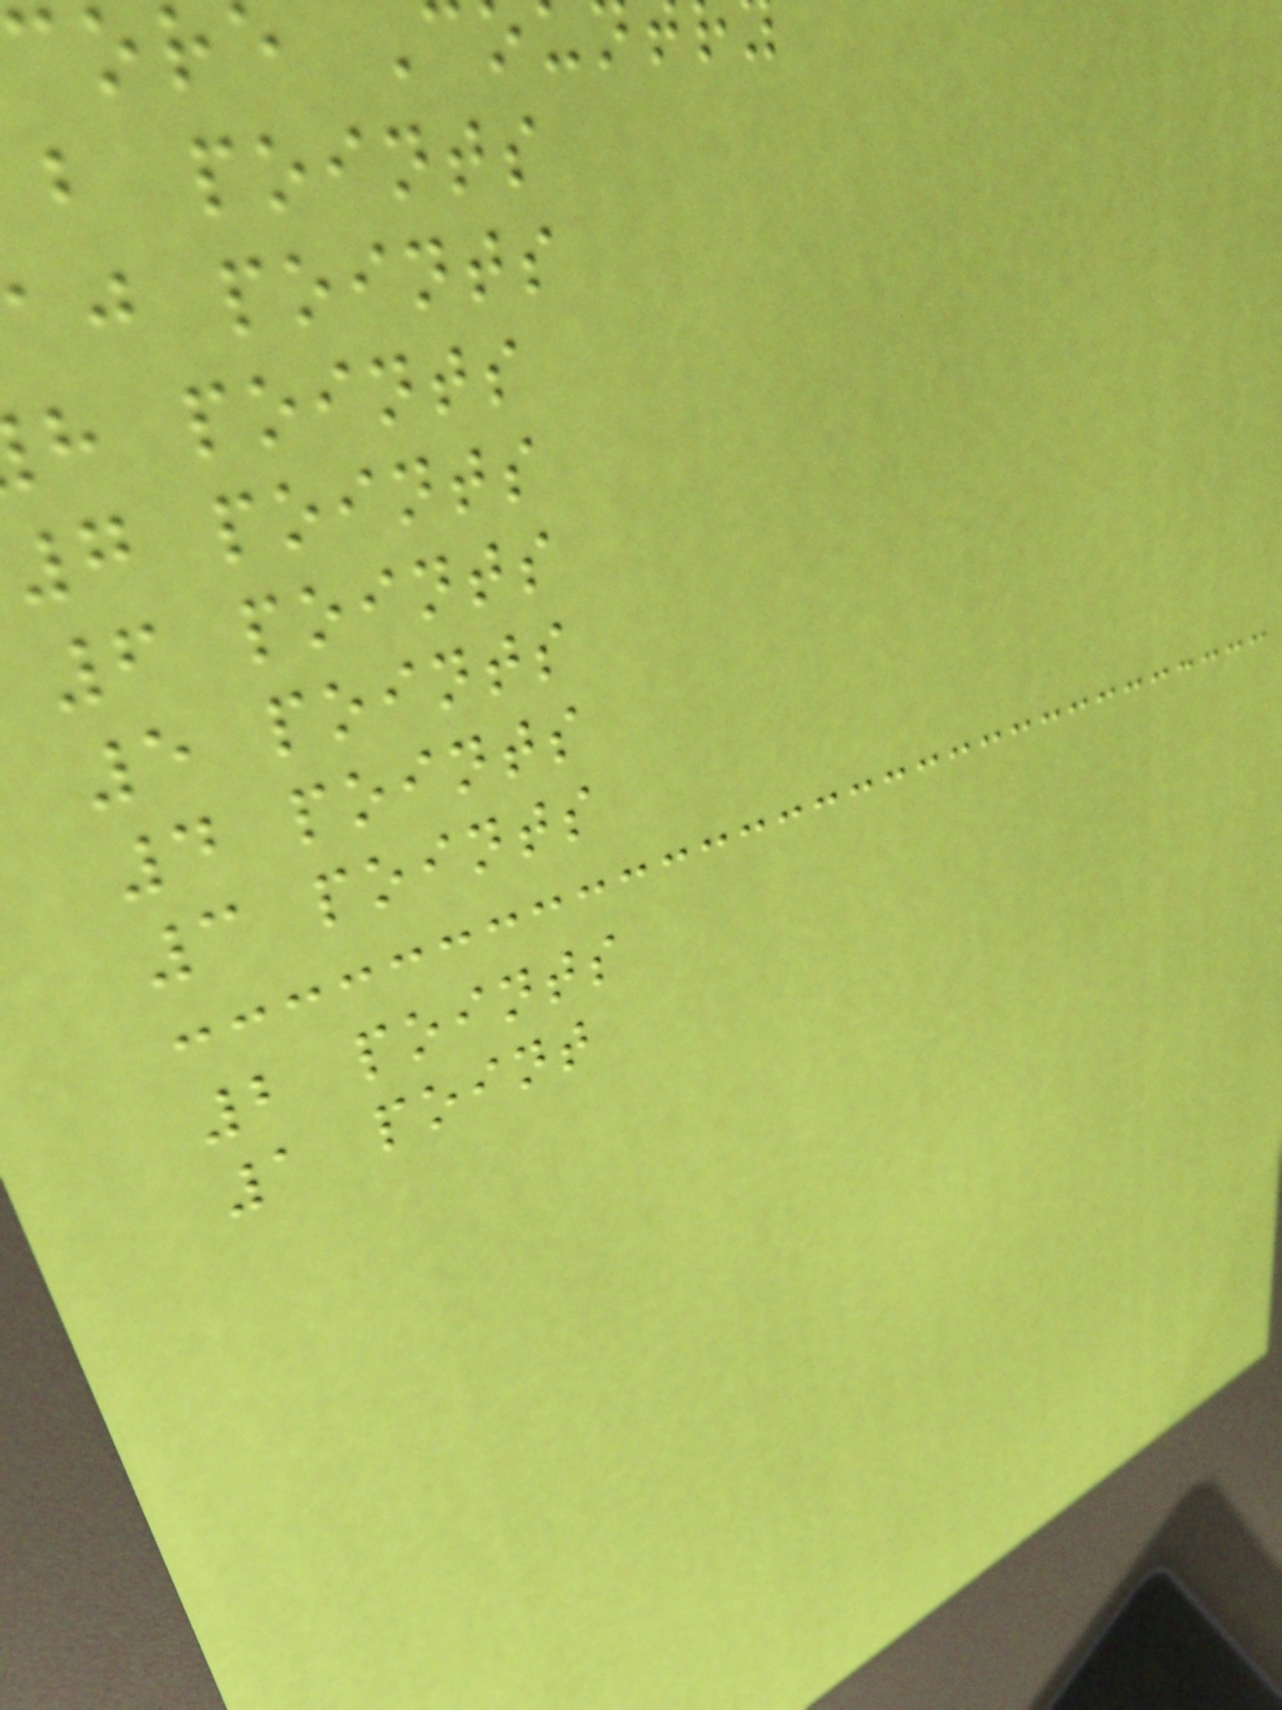core
b points
aj points
h points
7 points
6 points
5 points
4 points
3 points
2 points
1 point
